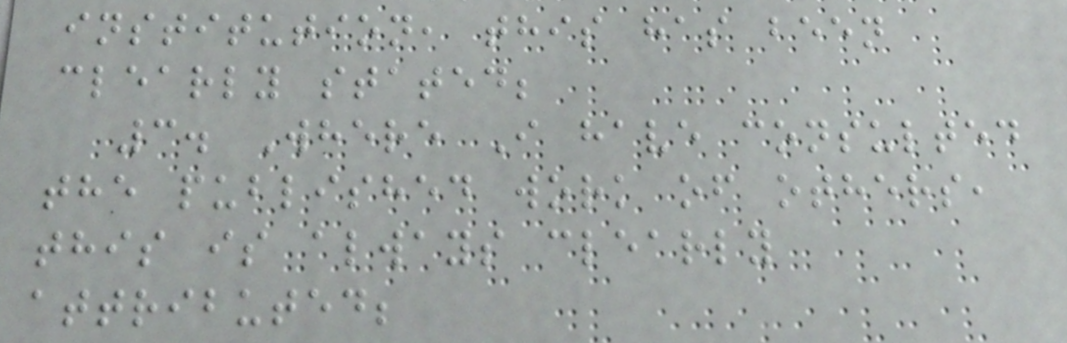institution, this has been
clearly stated;
3. Where I have consulted
the published work of others,
this is always clearly
attributed;
